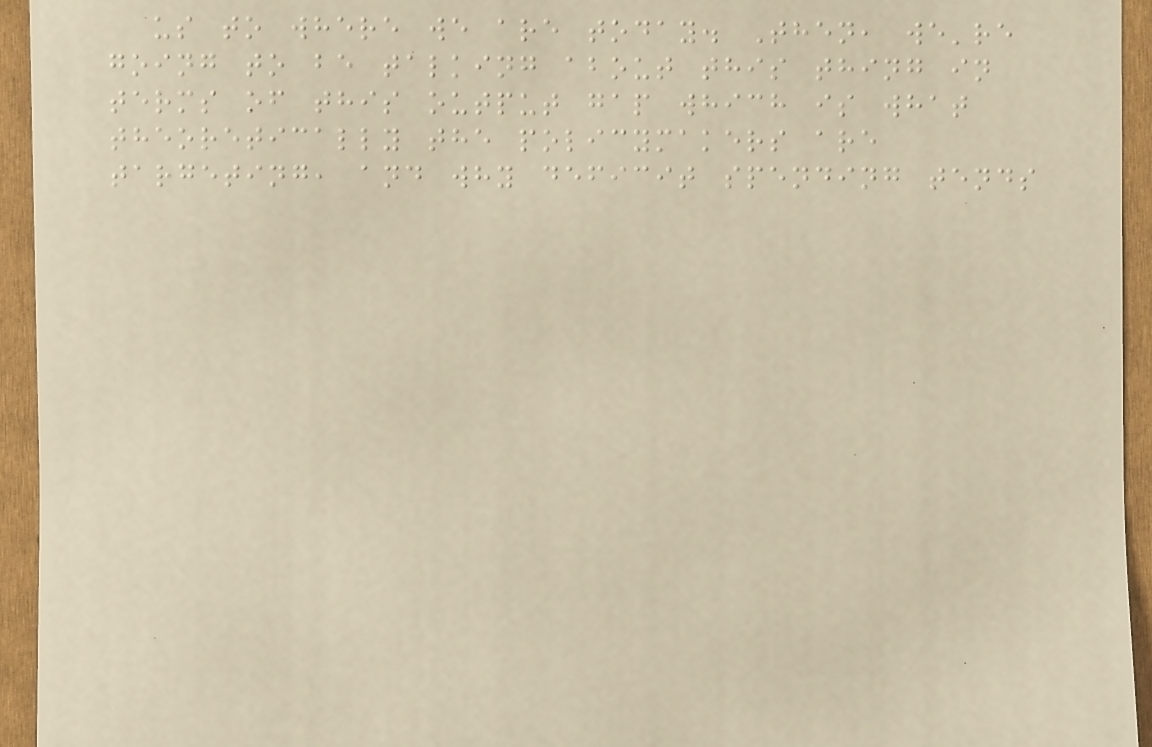us to where we are today. Then, we're
going to be talking about this thing in
terms of this output gap which is what
theoretically the policymakers are
targeting, and why deficit spending tends
